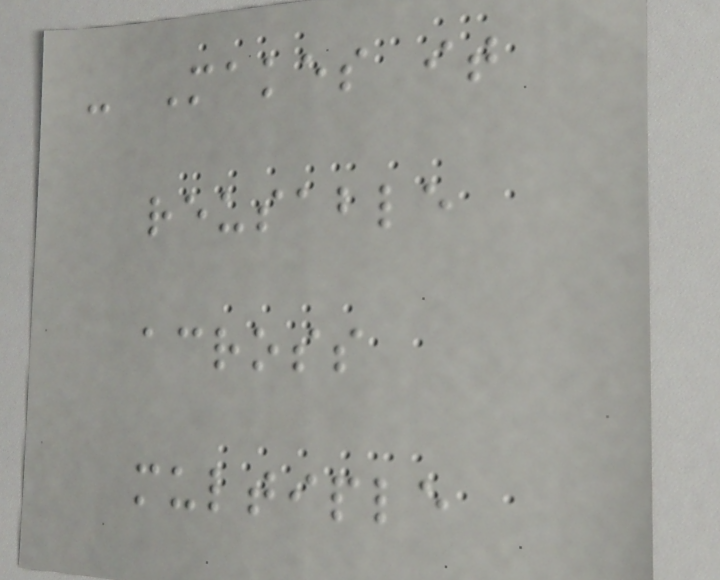- Makes it
reusable
across
multiple
